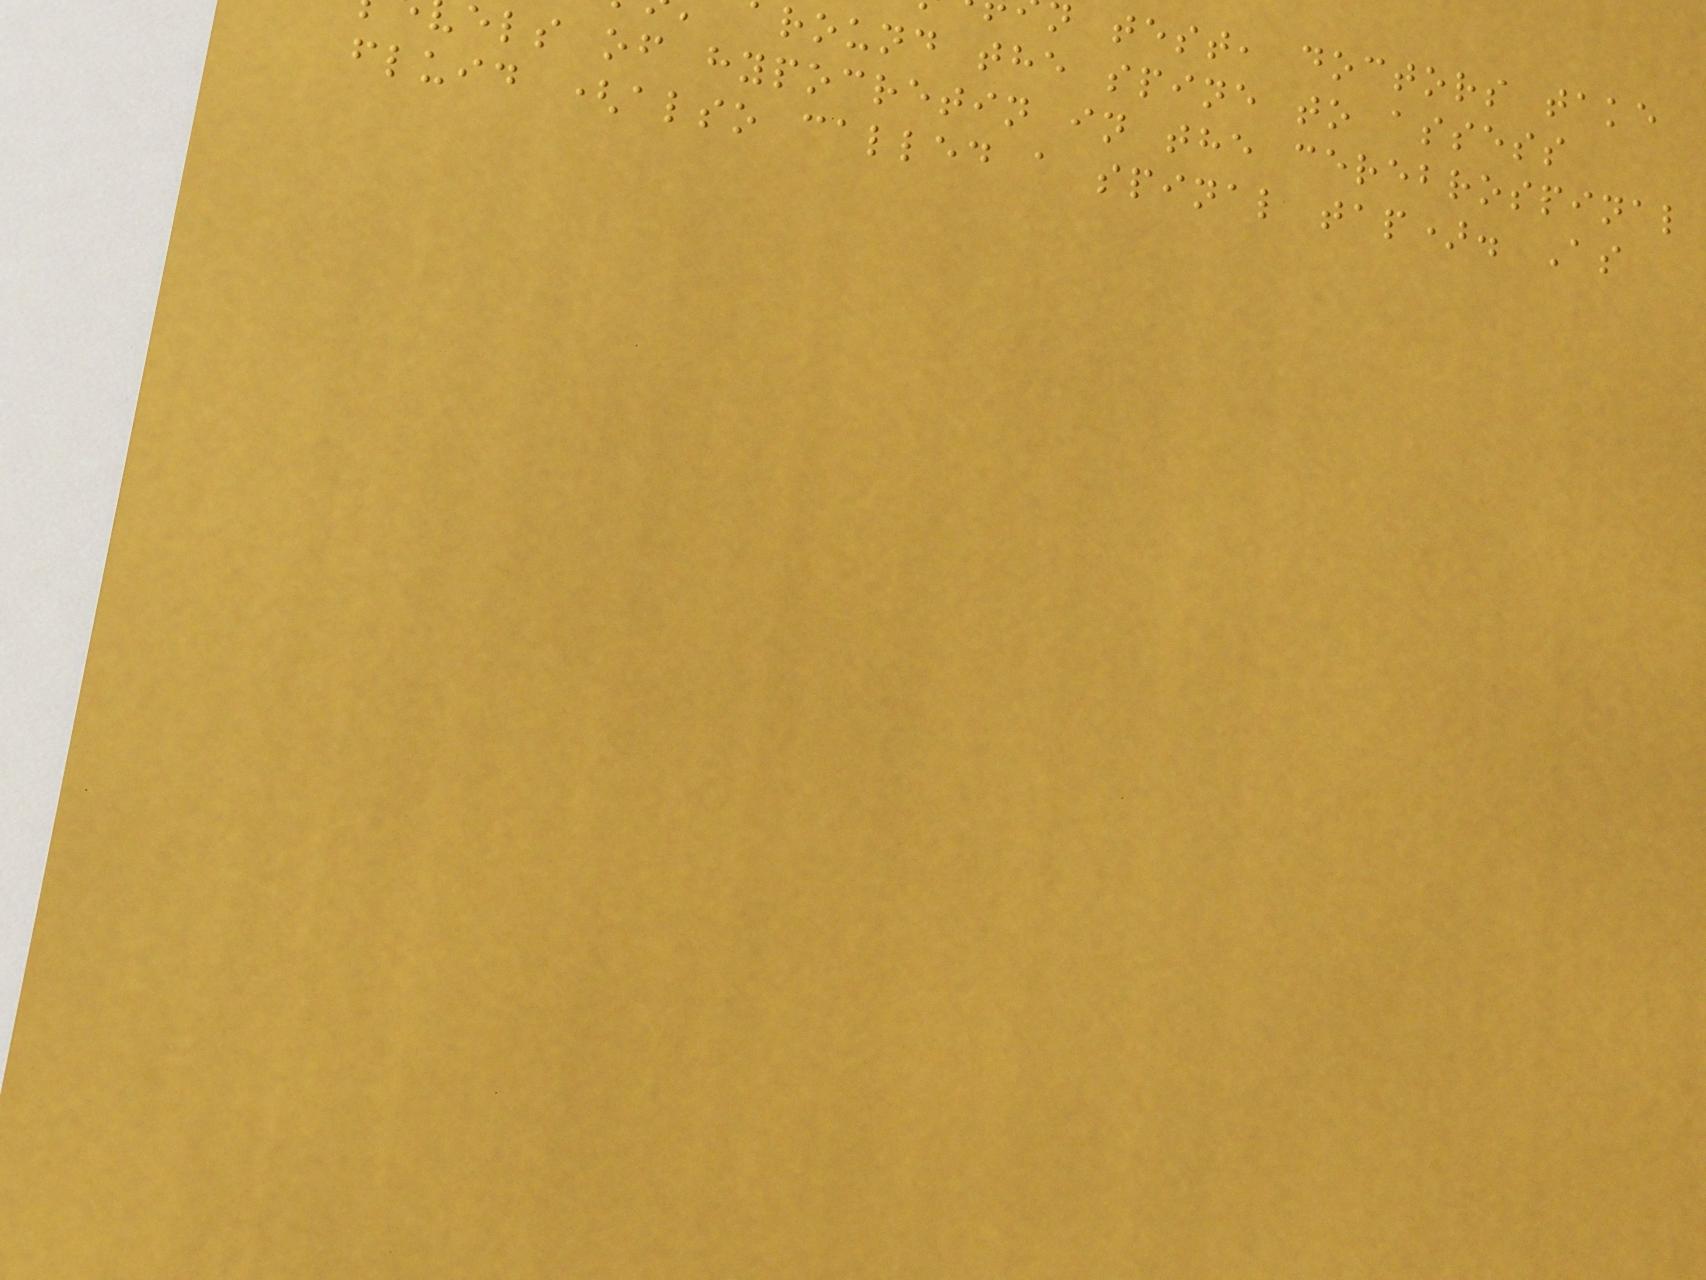test, doctors take
round the spine to assess
els of hypocretin in the cerebrospinal
fluid (also called a spinal tap). As
